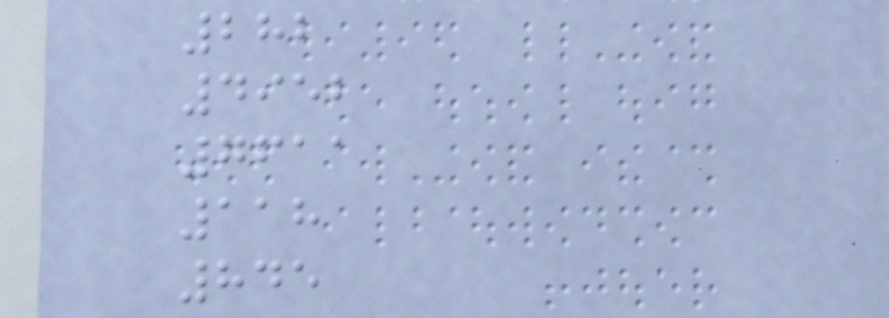282
4952
7611
118
845
